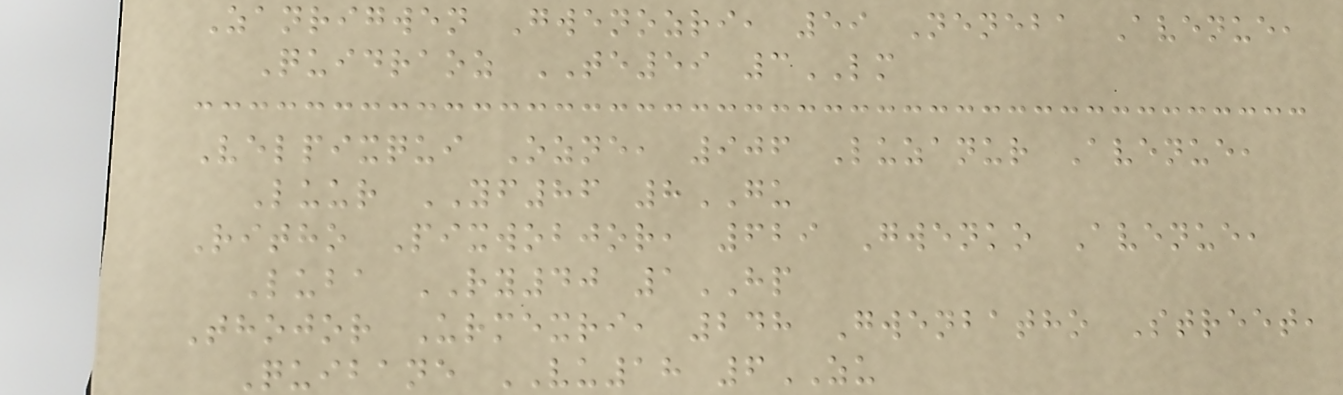Zanrigwen Gwenozri, 59 Neneba Avenue,
Quidraoz TE59 3LM
Velpixqui Ozne, 906 Luzanur Avenue,
Luur YF86 8GU
Ritho Pixwobjor, 629 Gwenko Avenue,
Luba RY40 1HP
Thojor Urmexri, 248 Gwenbatho Street,
Quibane VU18 6ZU
